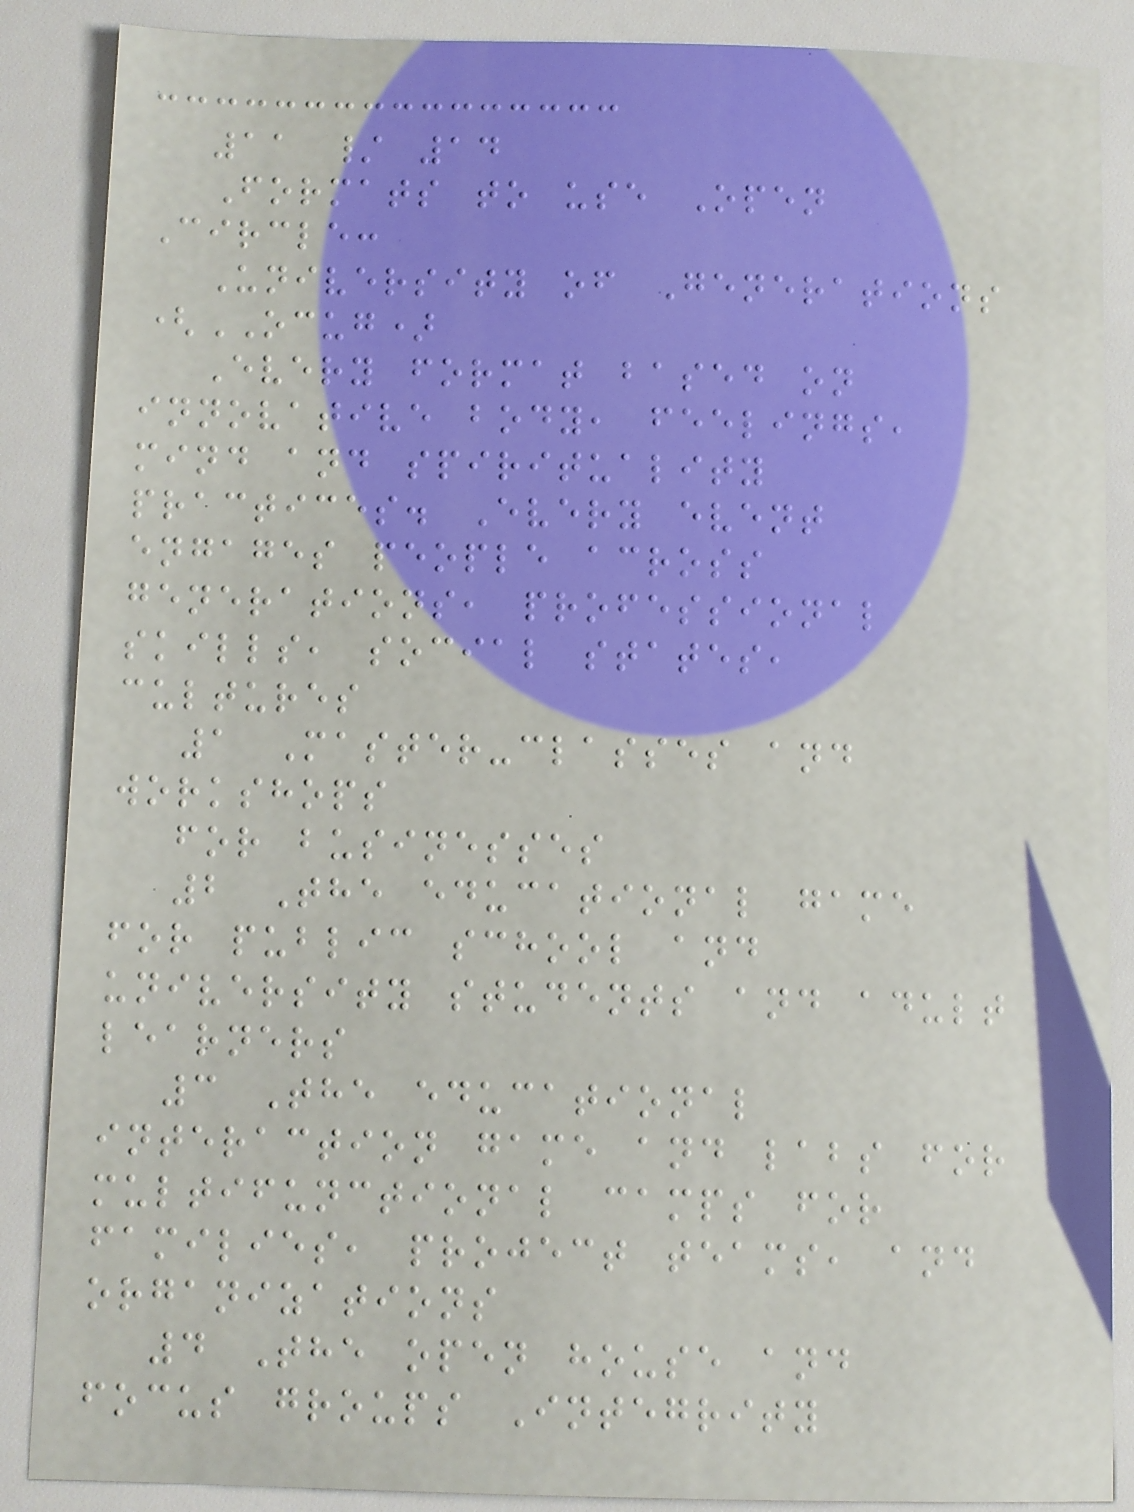11 / 14
Formats to use Open
Circle:
University of Generations
(OCUG)
Every format based on
innovative body, feelings,
mind and spirituality
practices. Every event
engages people across
generations, professional
skills, social states,
cultures
1 Master-classes and
workshops
for businesses
2 The educational game
for public school and
university students and adult
learners
3 The educational
interaction game and labs for
multifunctional camps for
families, project teams, and
organizations
4 The open house and
focus groups Integrity
